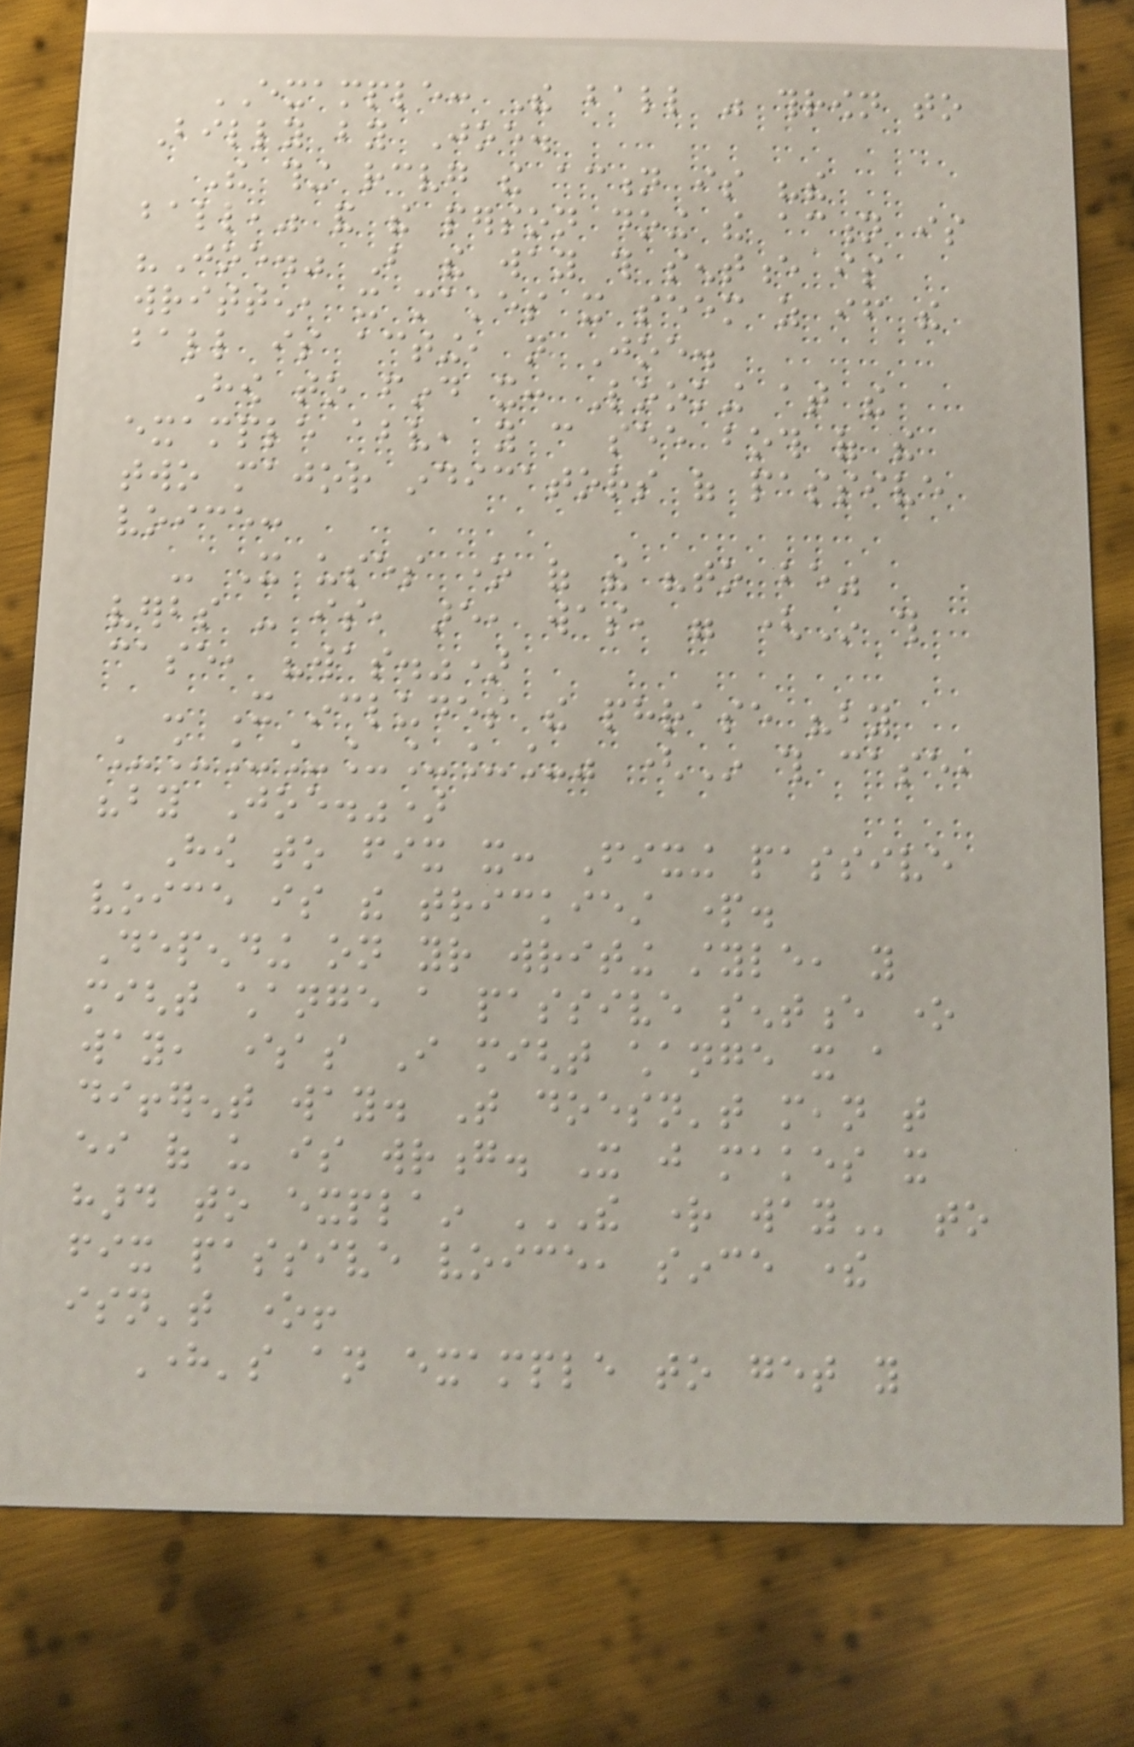EXAMPLE: The ball was thrown to
Billy by Joe.
The thing receiving the action is "the
ball," and the person doing the action is
"Joe." But the way this sentence is
written, it makes it seem as if the
ball is acting, not Joe.
How to find it: Looking at the
example above, you can see both of the
two major indicators of passive
voice:
- It uses one of the "to be"
verbs - is, are, was, were (In this
case, "was.")
- It includes the phrase "by
________" (In this case,
"by Joe.")
How to fix it: Fixing passive
voice is the trickiest part.
Depending on your writing style, you
might change a passive sentence one
way, whereas I might change it a
different way. That doesn't mean that
either of us is wrong. It just makes it
hard to explain THE RIGHT WAY to
fix passive voice, since there
isn't one!
Here's an example to get you
